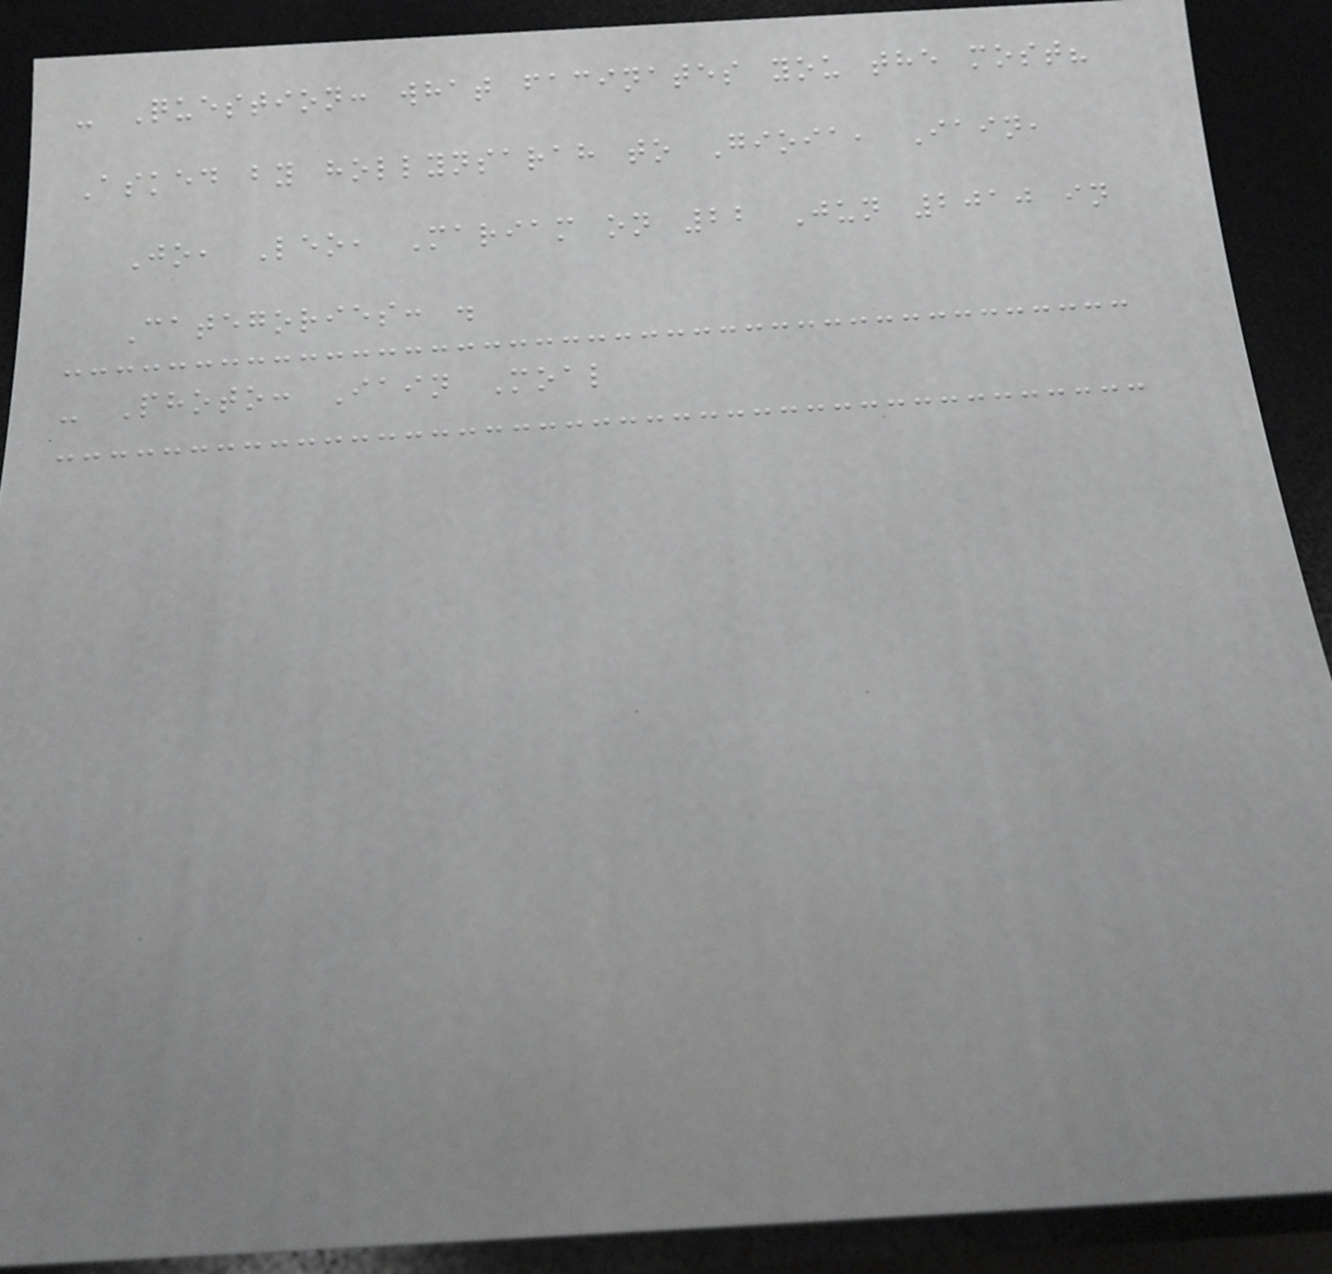- Question: what facinates you the most?
Asked by hollynsarah to Gioia, Iain,
Jo, Leo, Mariam on 22 Jun 2010 in
Categories: .
- Photo: Iain Moal
